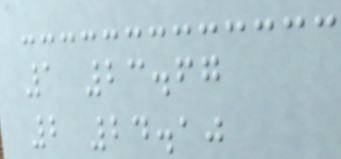1 23.67
2 24.10
